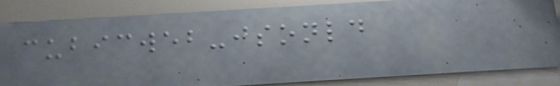cubicweb-jsonld
